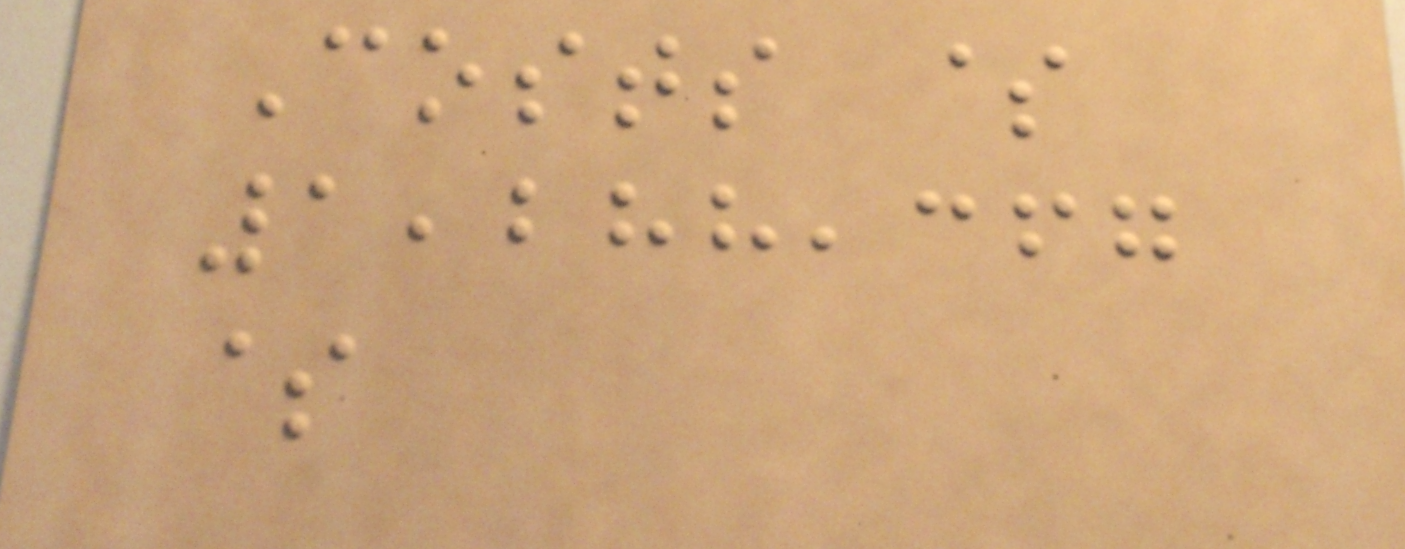Costs $
1,288,367
$
